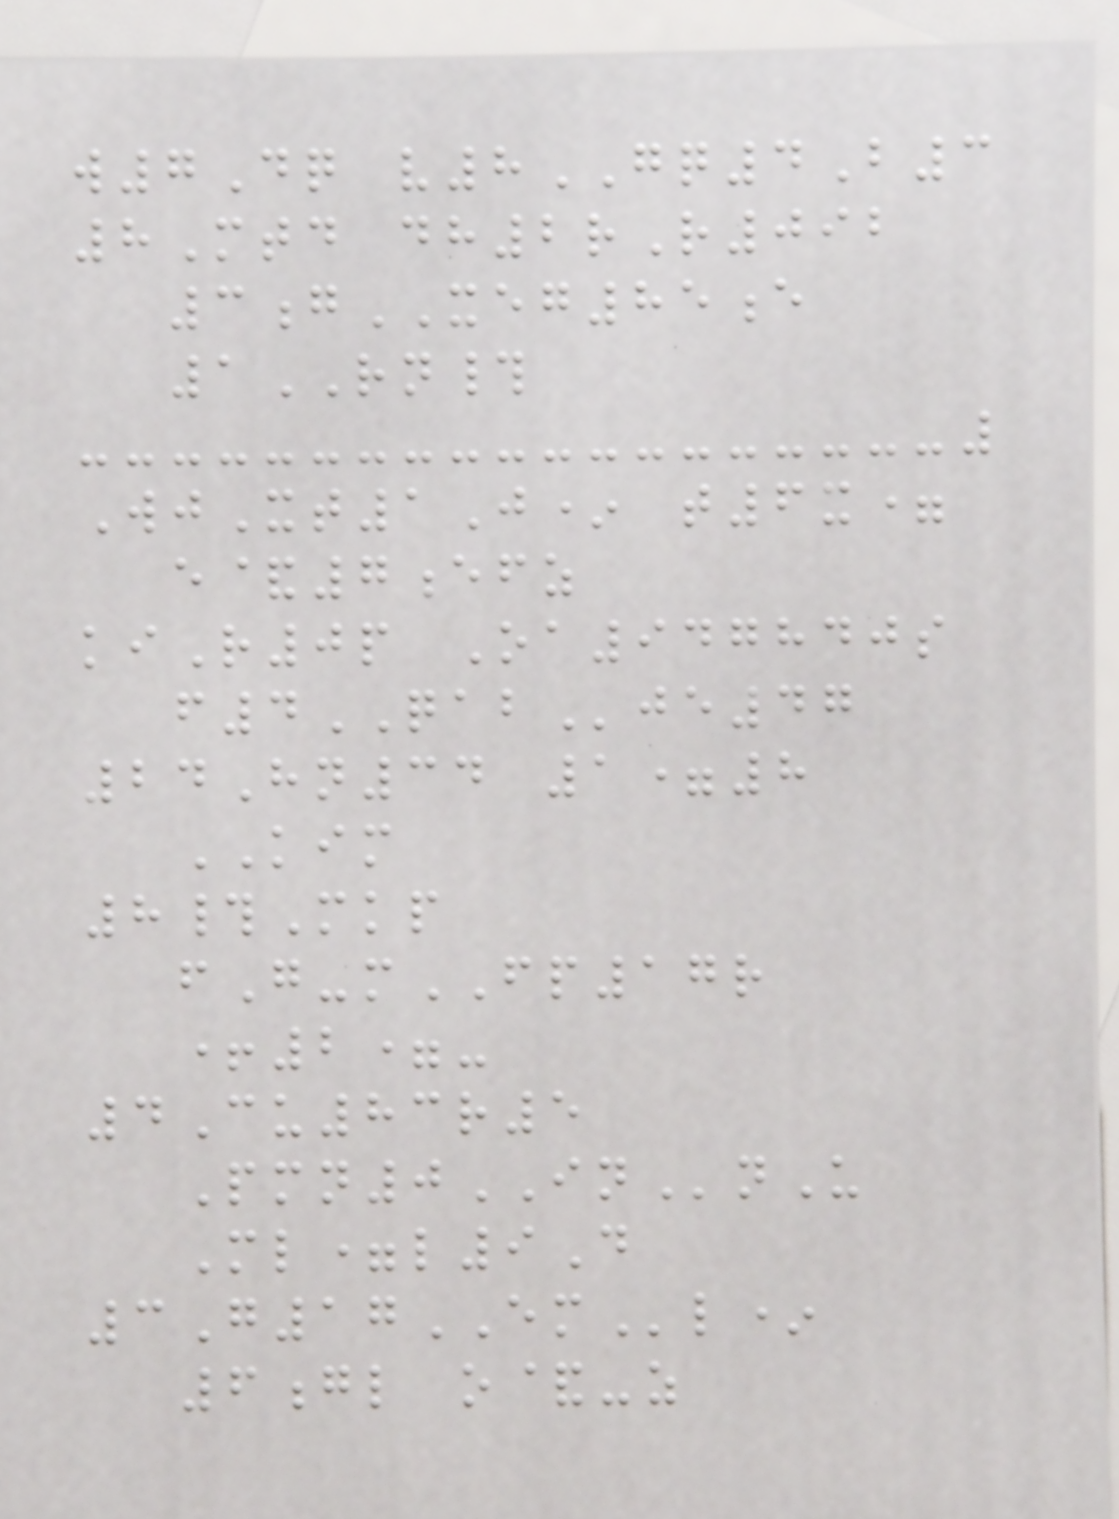w7Dq v8GQ4B3
8Mtd dh2rR092
3gXEG85e
1RN#
WjXt1J* t6x=
e&7efz
kiR0p Oa947840s
f4QABje47
24Hn34 1=8
KIM
8#Mkp
fG-mFP17r
+2=-
4Cu83r5
Pmn0INnU
Ml=l9D
3G17EMl*
6gl o&-z
